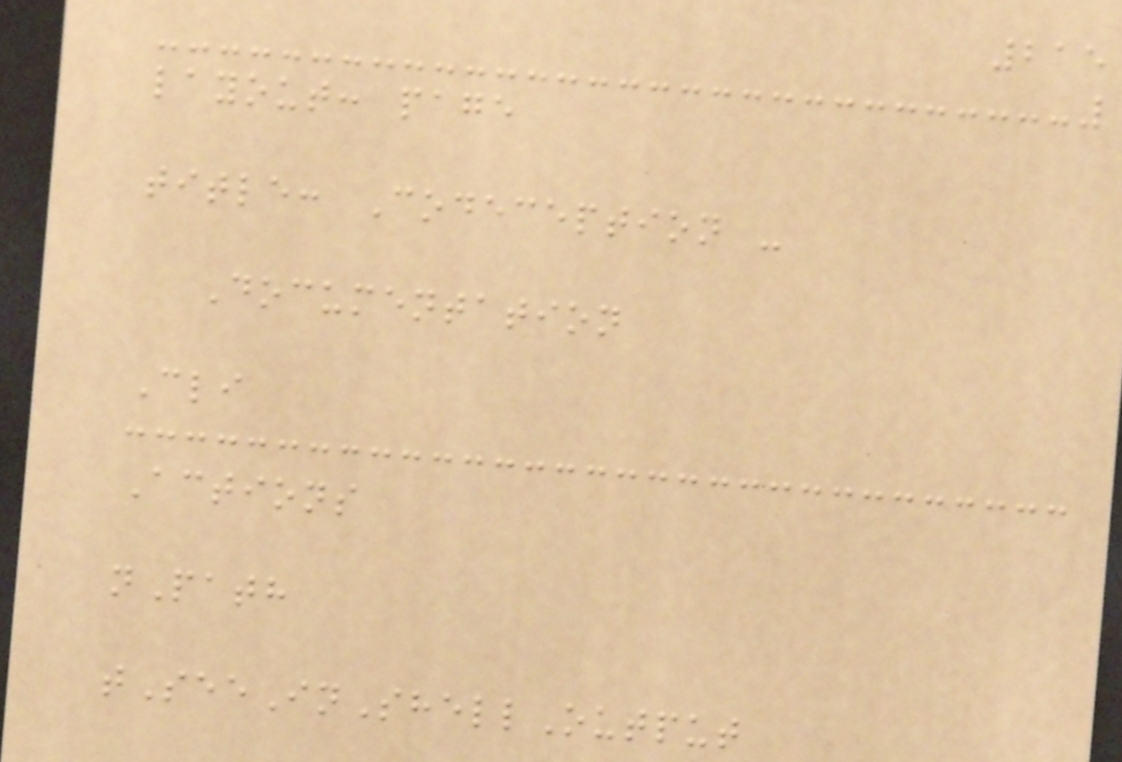215
layout: page
title: Codeception -
Documentation
Cli
Actions
nPath
tSeeInShellOutput
